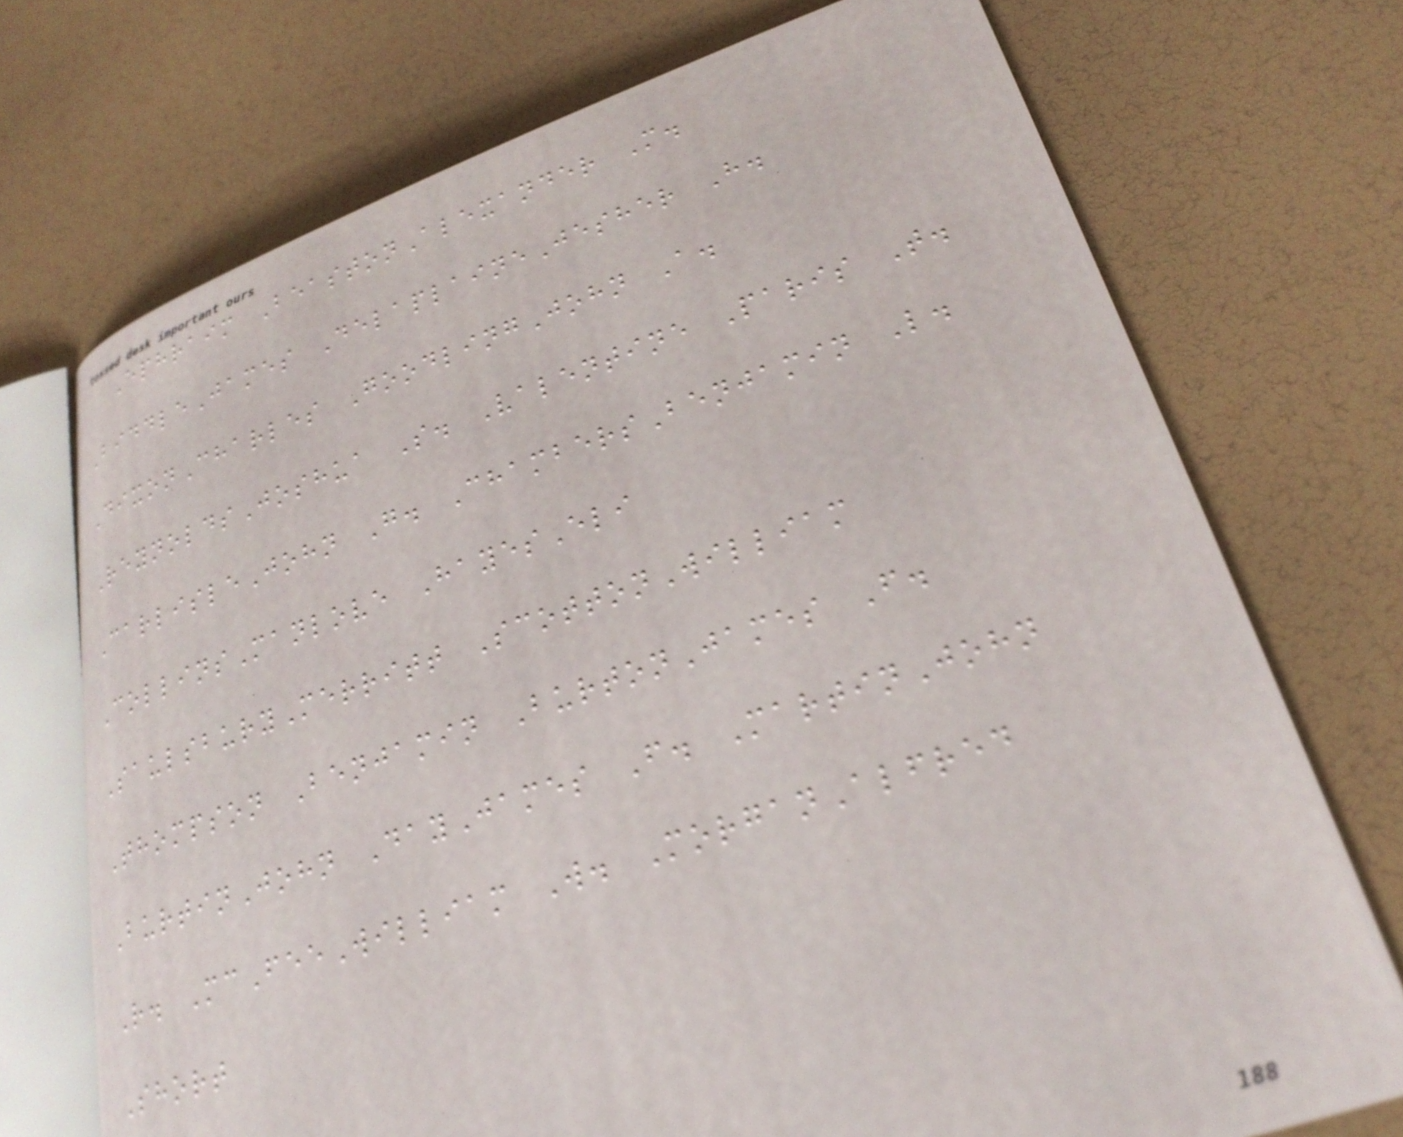Ephraim BeastonAlexander M.
BiddleJames DelaplaineJesher H.
DixonCharles GoodlingJohn A.
ReynoldsJoshua S. Valentine Paris T.
CarlisleJohn G. ChambersBenjamin L.
CollinsManlove HayesEli
SaulsburyMerritt ScottonWilliam
Thompson Benjamin BurtonJames F.
BurtinJohn DayJames F. MartinJohn
R. McFeeWilliam W. MorganAlfred
Short
